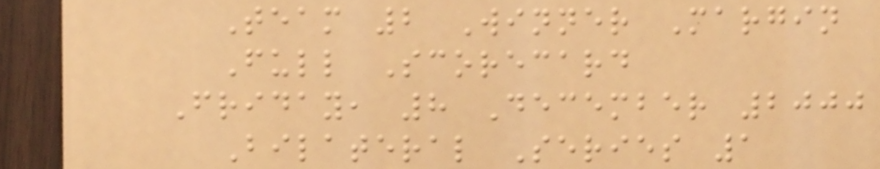Team 2 Winner Margin
Full Scorecard
Friday, 8 December 2000
Bilateral Series 1
